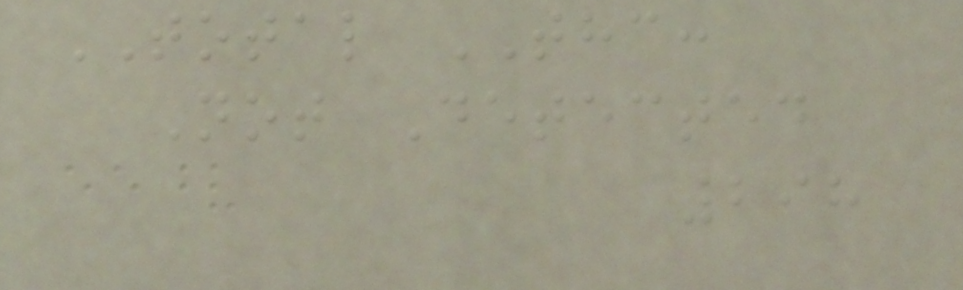TOTAL THC:
Not Detected
298
